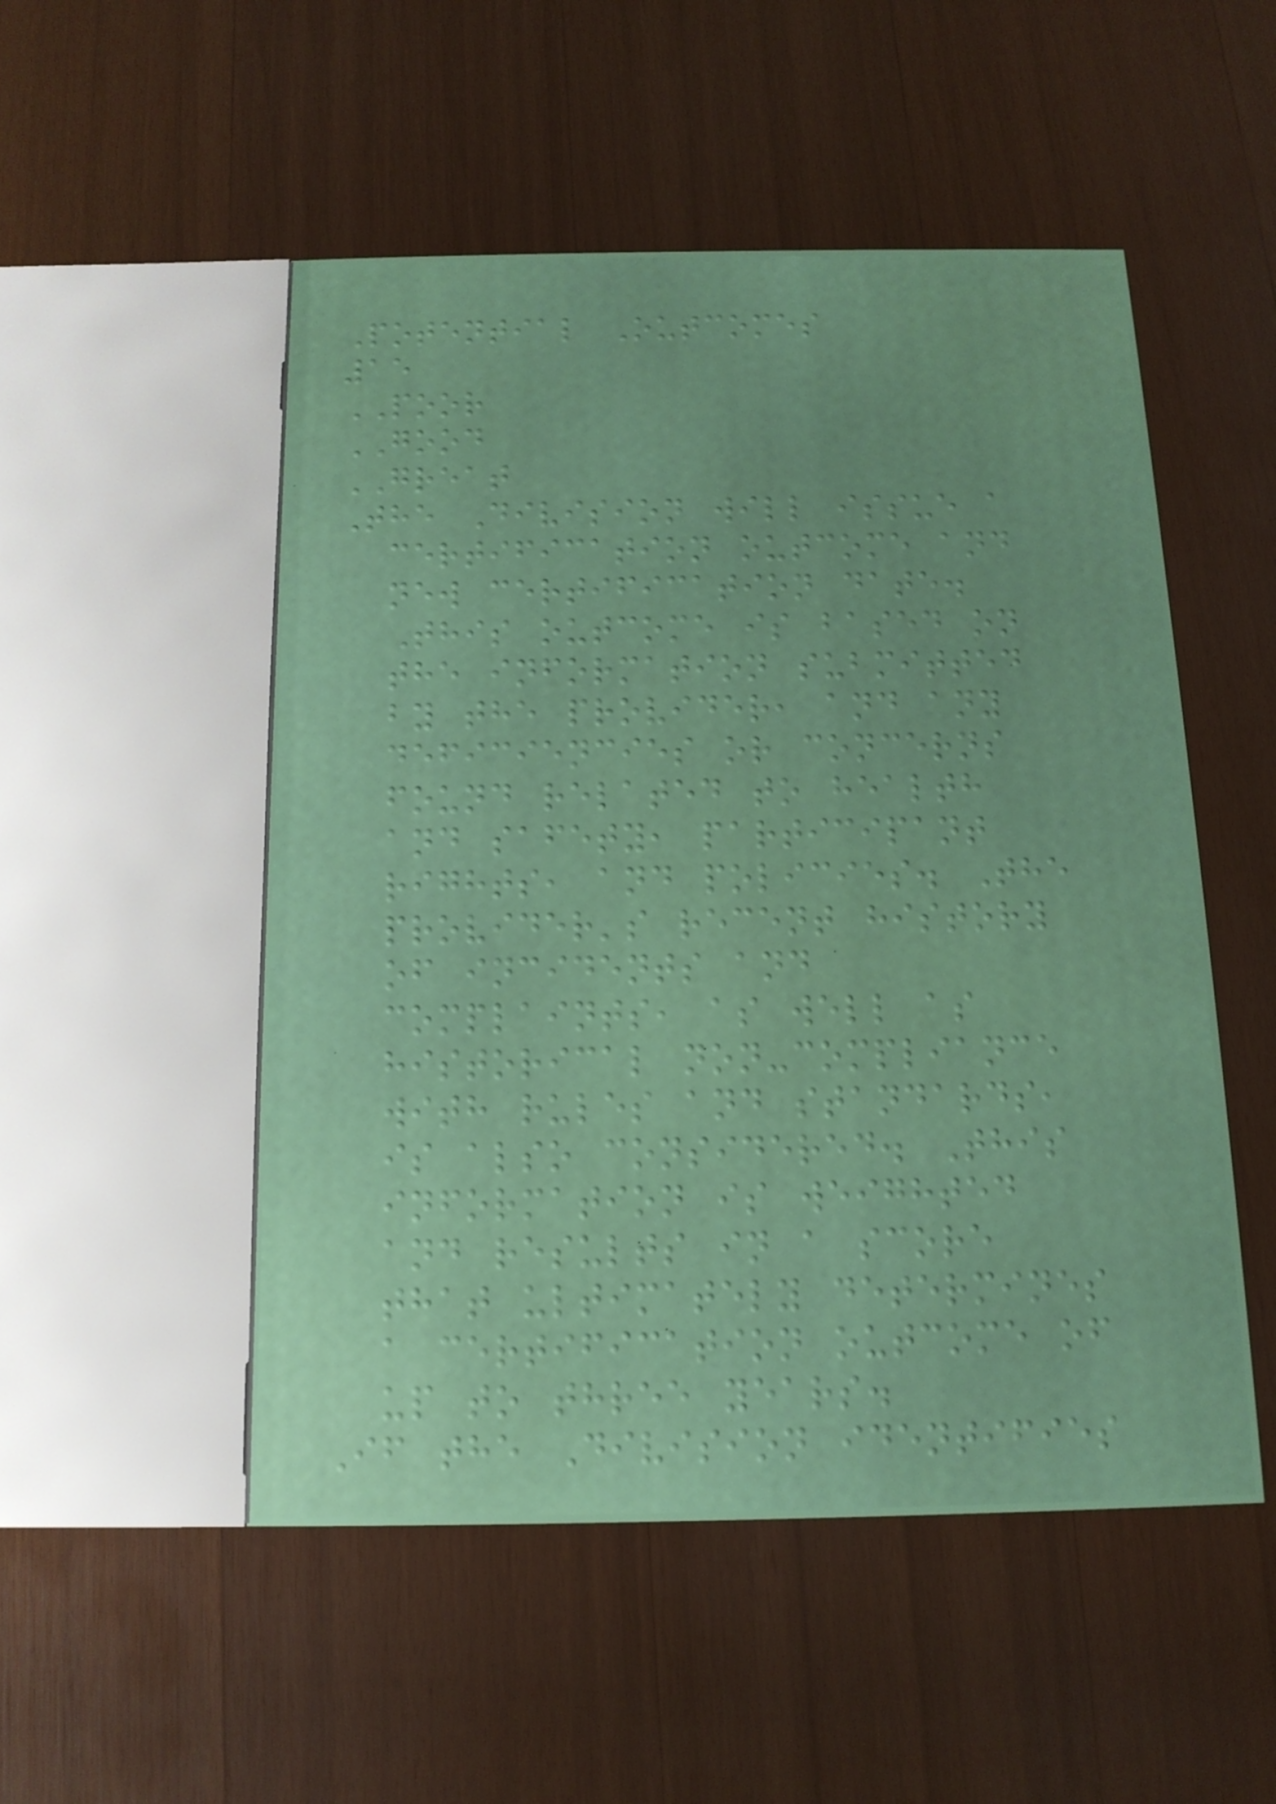Potential Outcomes
15
POOR
GOOD
GREAT
The Division will issue a
certification outcome and
new certification date.
This outcome is based on
the information submitted
by the provider, and any
deficiencies or concerns
found related to health
and safety, participant
rights, and policies. The
provider's recent history
of incidents and
complaints, as well as
historical non-compliance
with rules and standards,
is also considered. This
information is weighted
and results in a score
that ultimately determines
a certification outcome of
up to three years.
If the Division identifies
